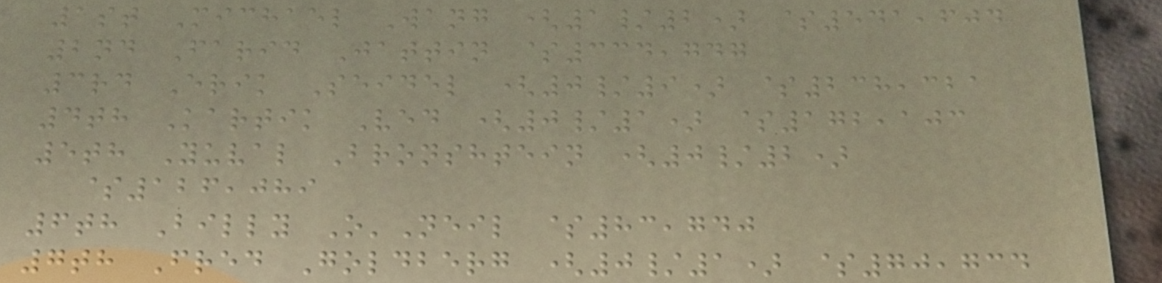1st Michael Wang (1/2) $541,604
2nd Farid Jattin $334,747
3rd Erik Seidel (0/9) $238,321
4th Kartik Ved (0/1) $172,103
5th Yuval Bronshtein (0/2)
$126,089
6th Billy O'Neil $83,740
7th Fred Goldberg (0/1) $70,734
